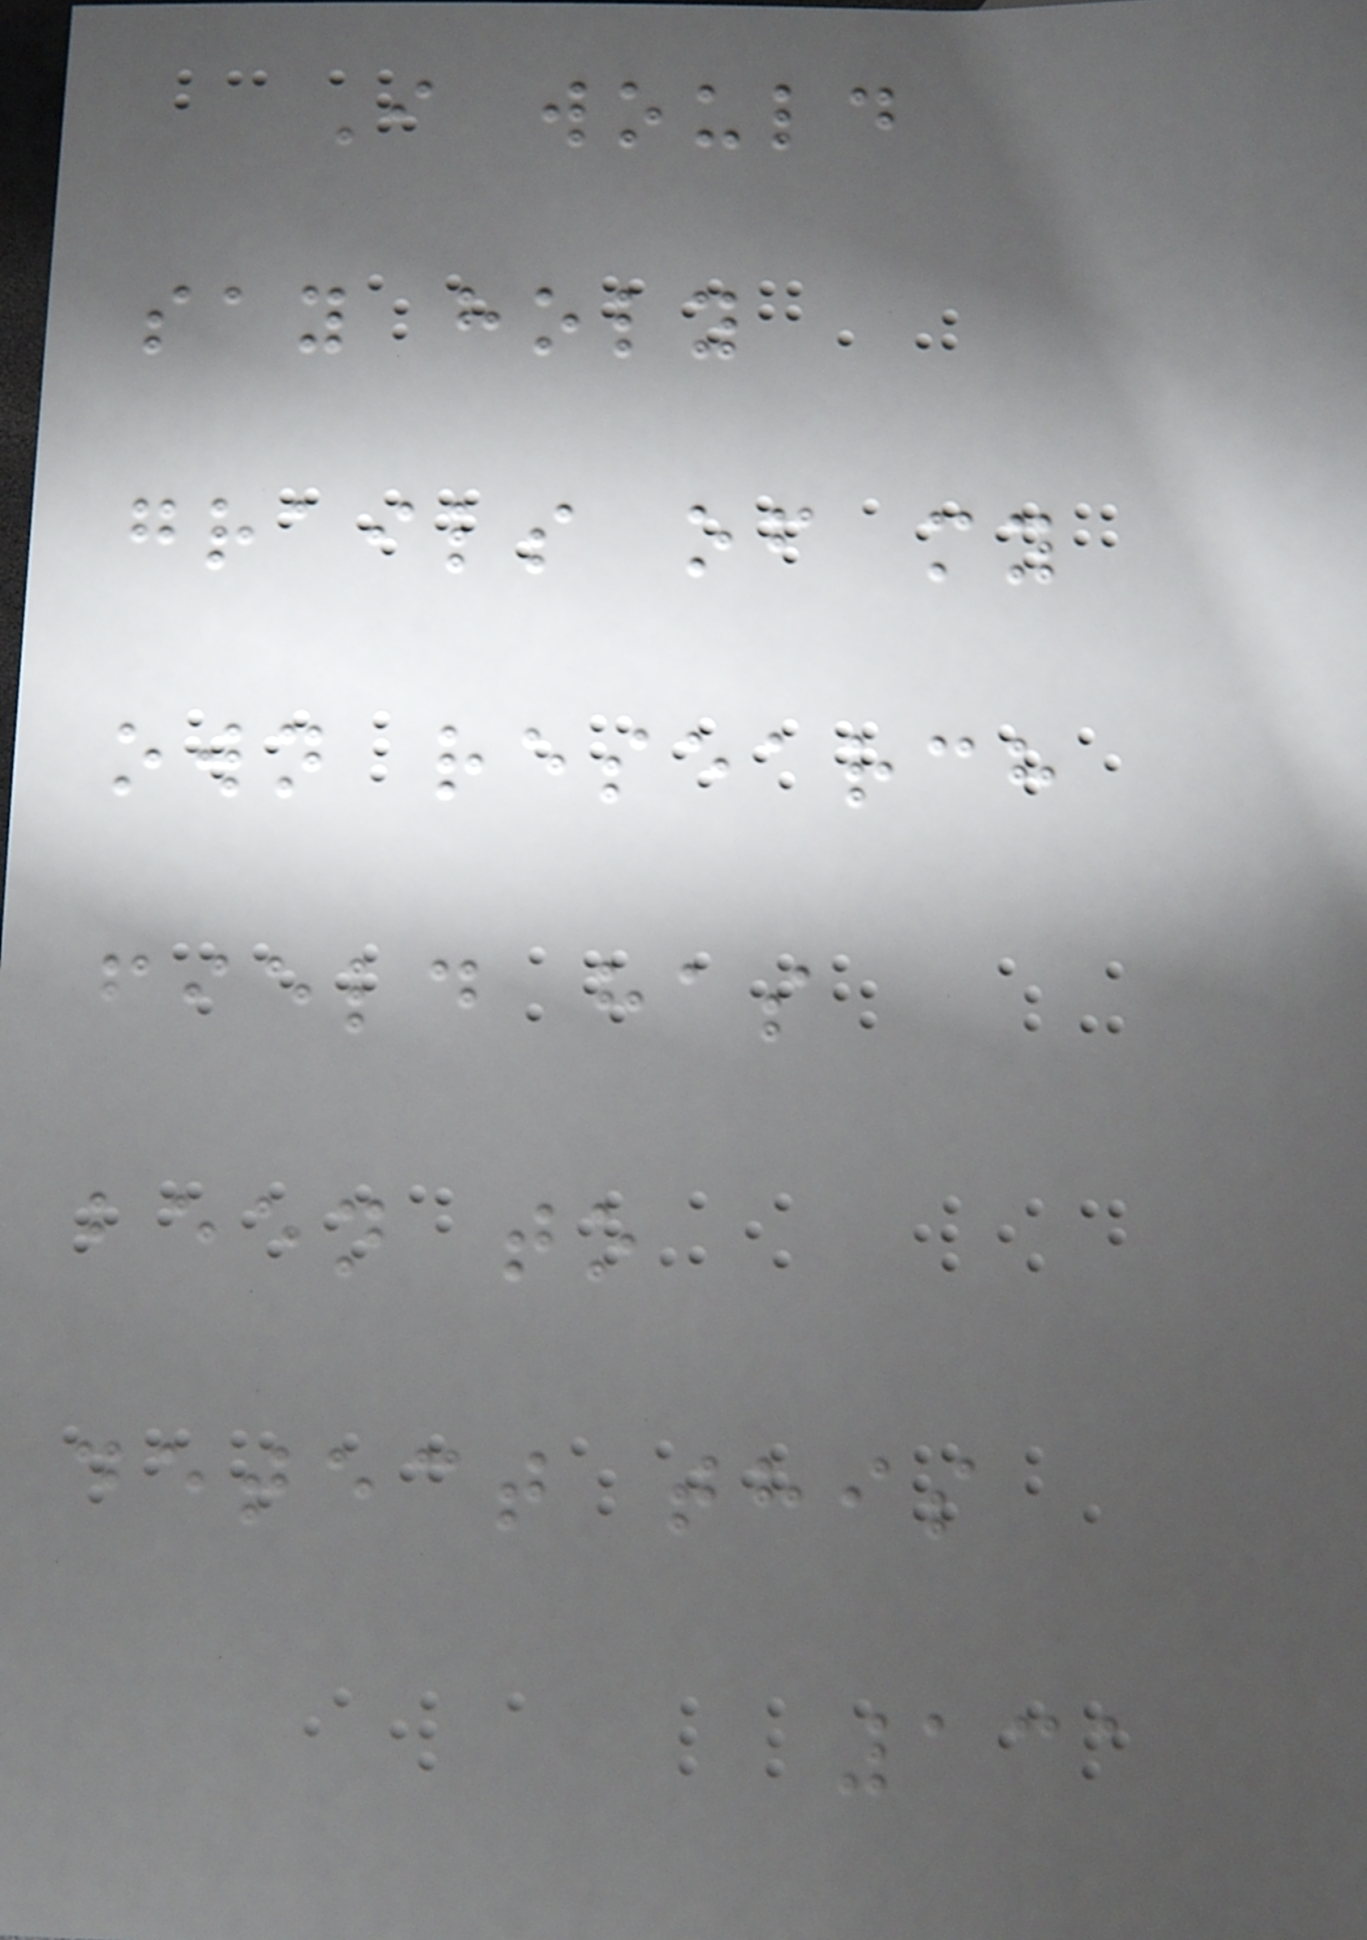I would
say holy
grails of my
own research
field has
been to
detect this
131
